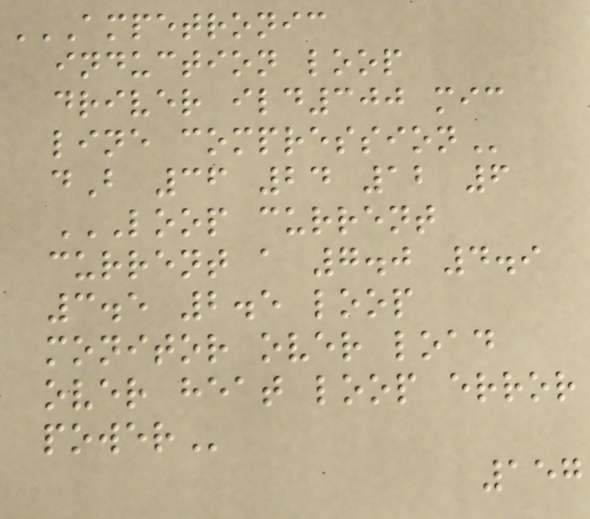AMPETRONIC
INDUCTION LOOP
DRIVER ILD300 MIC
LINE COMPRESSION
dB 36 24 12 6
LOOP CURRENT
CURRENT A 7.0 4.9
3.5 2.5 LOOP
MONITOR OVER LOAD
OVER HEAT LOOP ERROR
POWER
157
